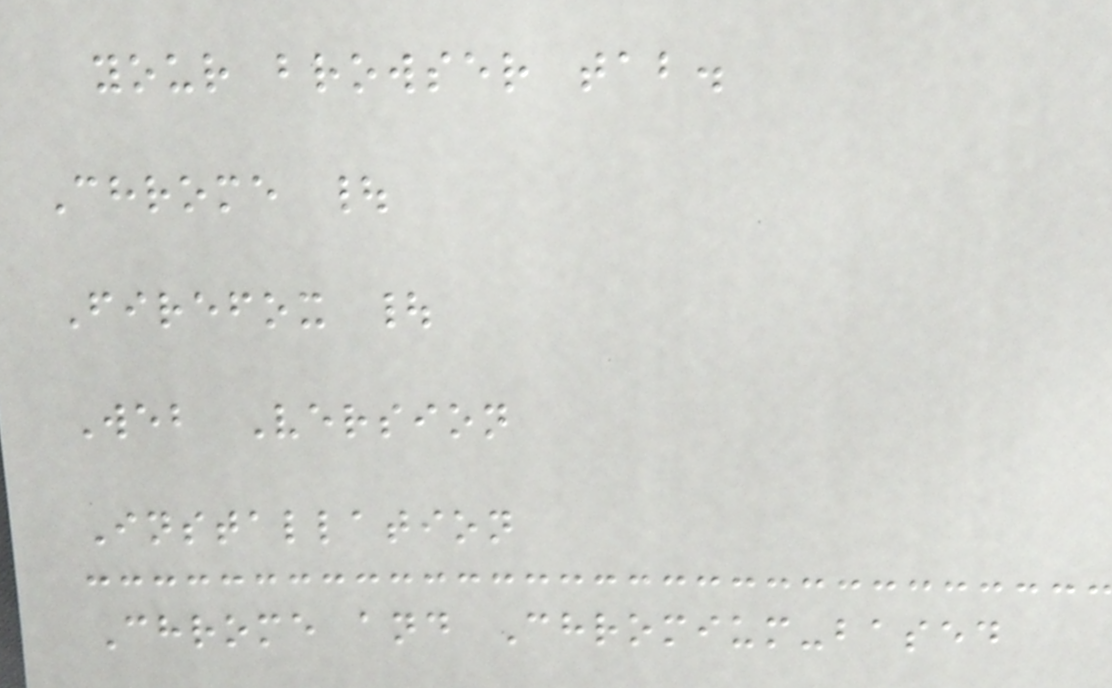your browser tab.
Chrome |
Firefox |
Web Version
Installation
Chrome and Chromium-based
